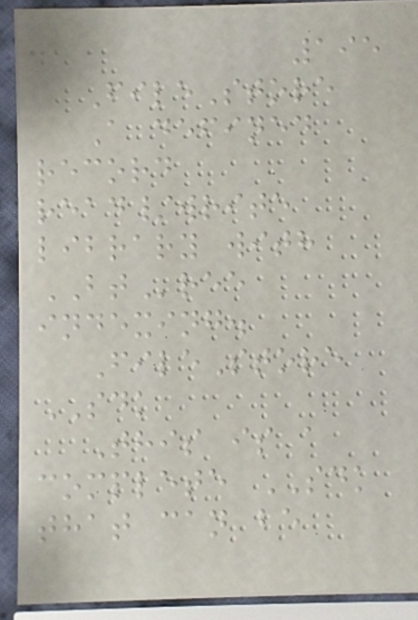195
FileStore
A defined
record
read/write
library with
BTree
indexing.
FileStore
SDK
This is a
complete SDK
that can be
